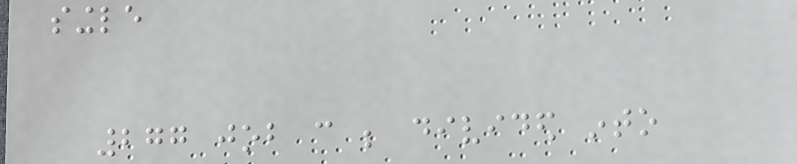single
277 job can be divided into
